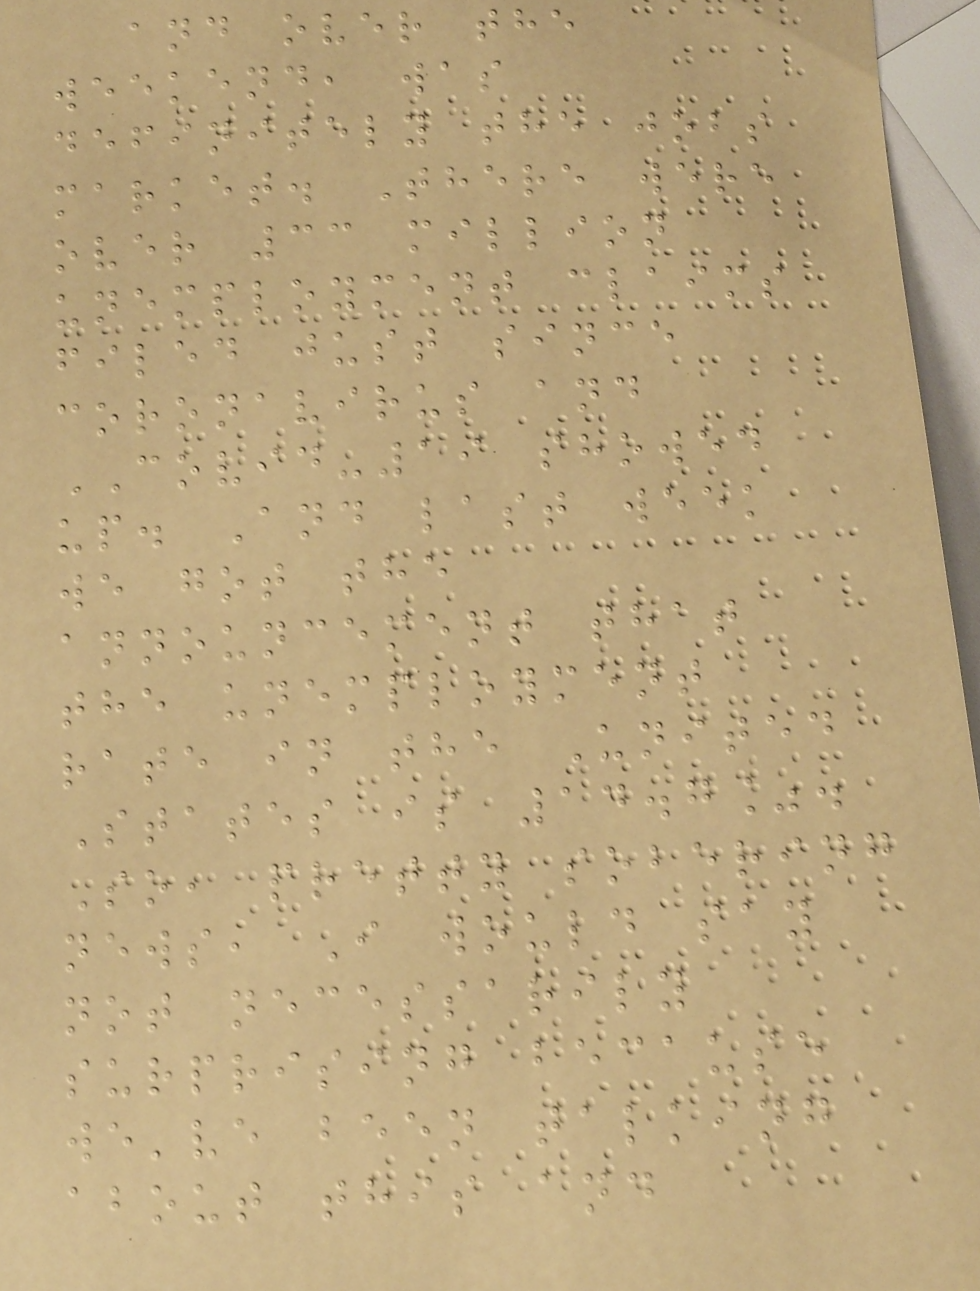and over the
weekend, was
definitely the jobs
market. There were
over 33 million
unemployment claims
filed just since
coronavirus and
COVID-19 showed
up. And last week
we got the
announcement that
the unemployment
rate in the United
States is 14.7%.
So, pretty sobering
news, I would say
not necessarily
surprising because
we've been talking
about this and
